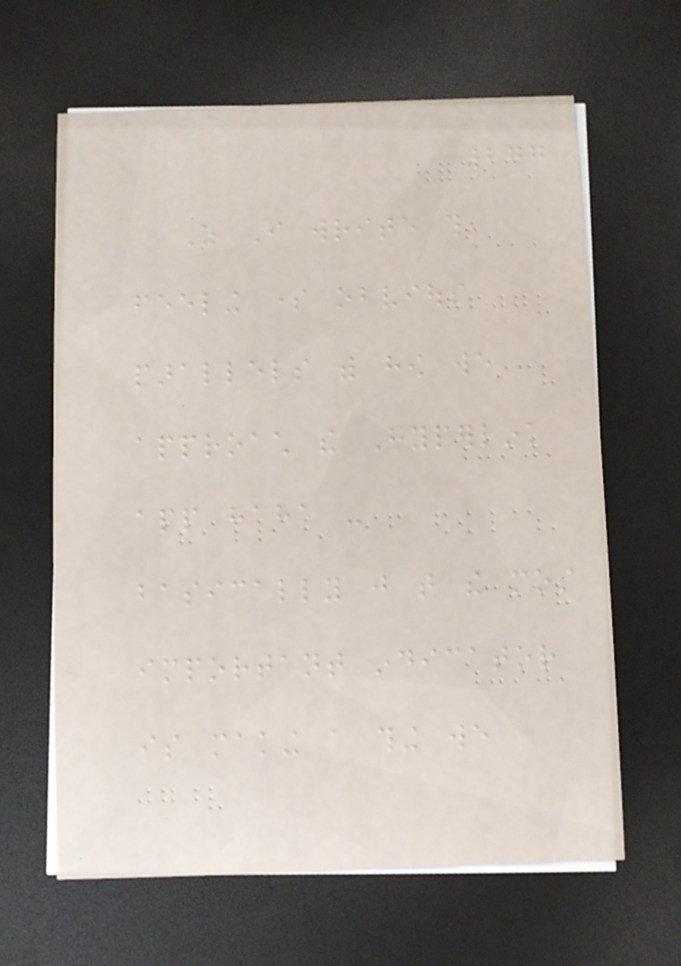277
As I write this,
feeling some obvious
parallels with how we
approach the Hyperlink
app haha -
basically just that the most
important indicator
is making a thing we
